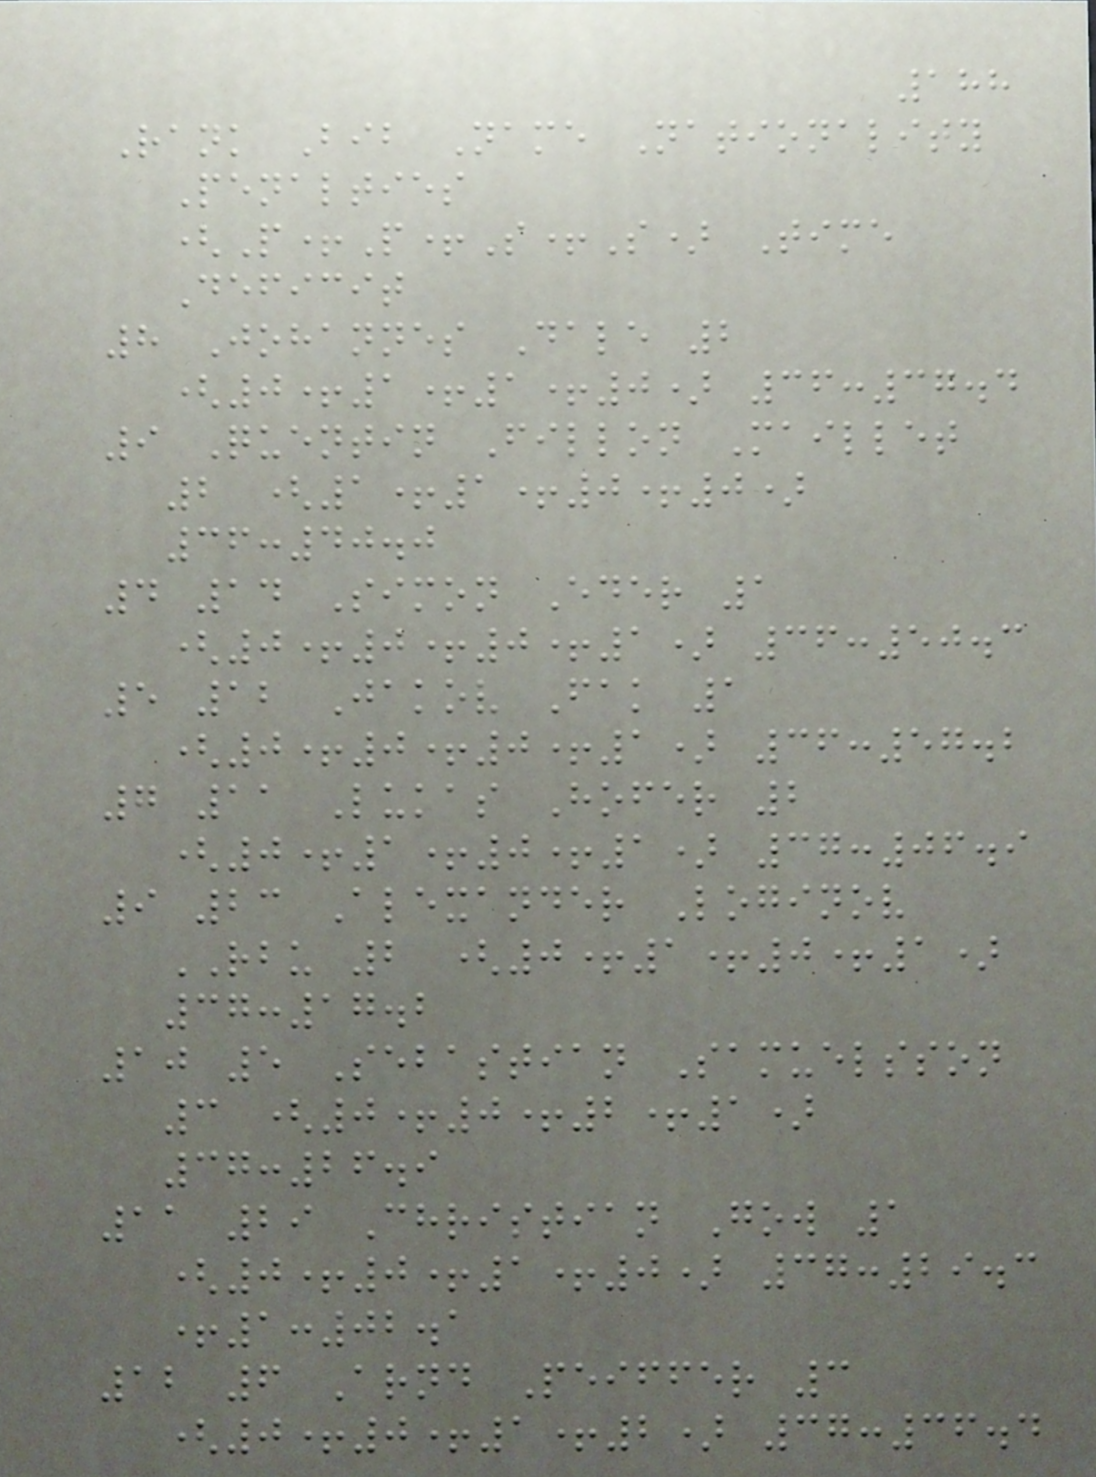188
Rank Bib Name Nationality
Penalties
(P+P+S+S) Time
Deficit
8 Johannes Dale 2
(0+1+1+0) 36:37.4
9 Quentin Fillon Maillet
2 (1+1+0+0)
36:40.0
4 14 Simon Eder 1
(0+0+0+1) 36:50.3
5 12 Jakov Fak 1
(0+0+0+1) 36:57.2
7 11 Lukas Hofer 2
(0+1+0+1) 37:06.9
9 23 Alexander Loginov
RBU 2 (0+1+0+1)
37:17.2
10 5 Sebastian Samuelsson
3 (0+0+2+1)
37:26.9
11 29 Christian Gow 1
(0+0+1+0) 37:29.3
+1:02.1
12 6 Arnd Peiffer 3
(0+0+1+2) 37:36.4
